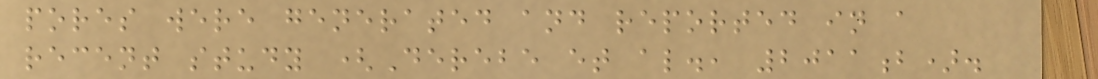pores were generated and reported in a
recent study (Derebe et al., 2011b).
